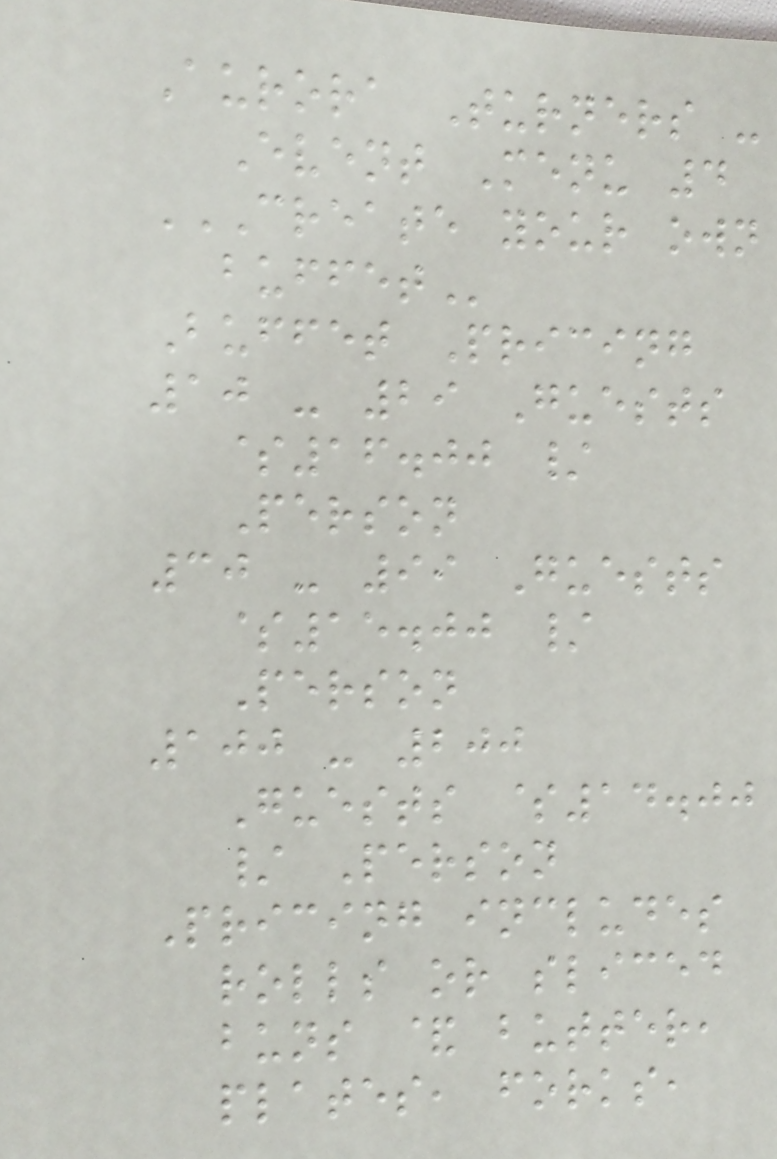Aurora Turners -
Event Menu 4
CREATE YOUR OWN
BUFFET
Buffet Pricing
10 - 29 Guests
$16.00 /
Person
30 - 99 Guests
$15.00 /
Person
100 - 200
Guests $14.00
/ Person
Pricing includes
rolls or sliced
buns & butter,
plates, forks,
